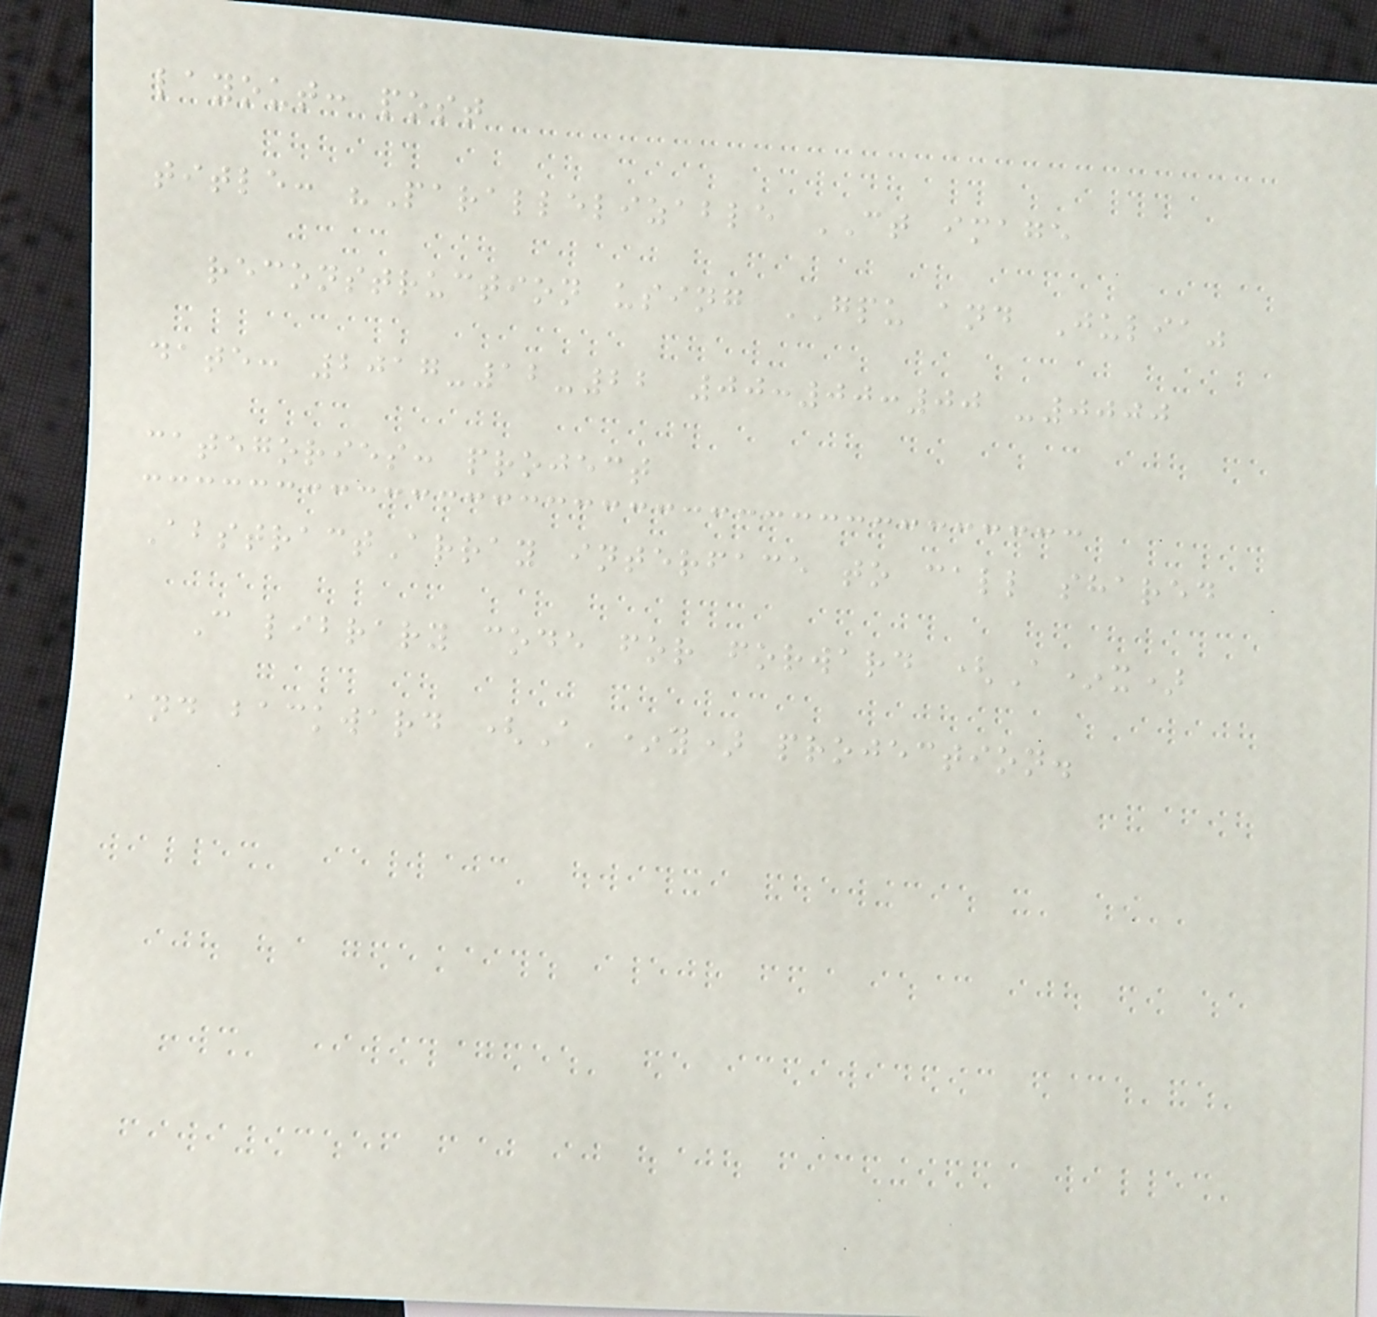layout: post
title: "Parallelizable CT image
reconstruction using GPU and Julia"
date: 2017-12-22 00:00:00 -0000
categories: project
AbstractArray interface to call shared
C library code for forward (A*x)
and backward (A'*y) projection.
